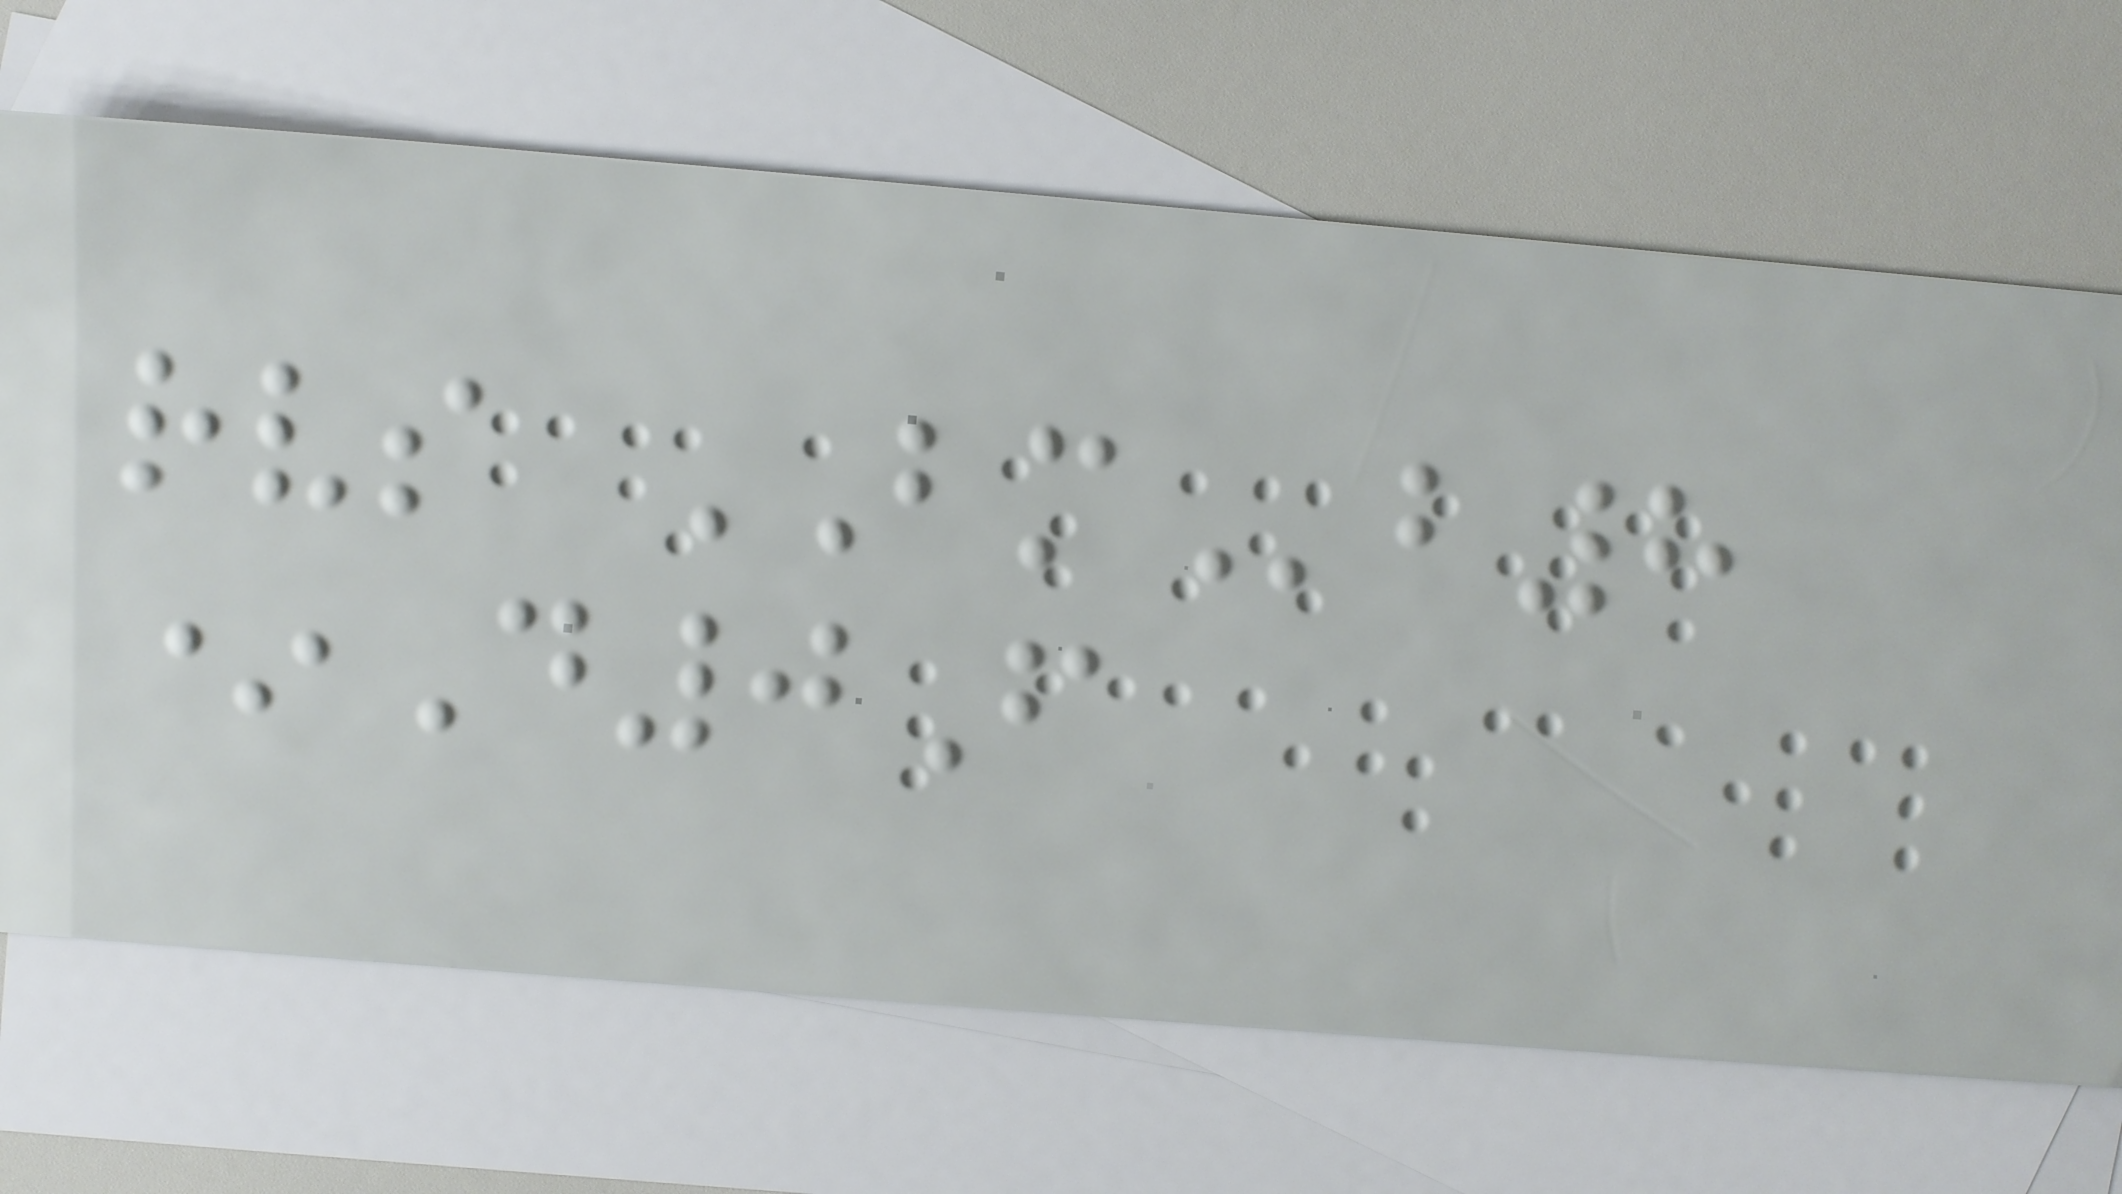rvs BMb8
*D0F
